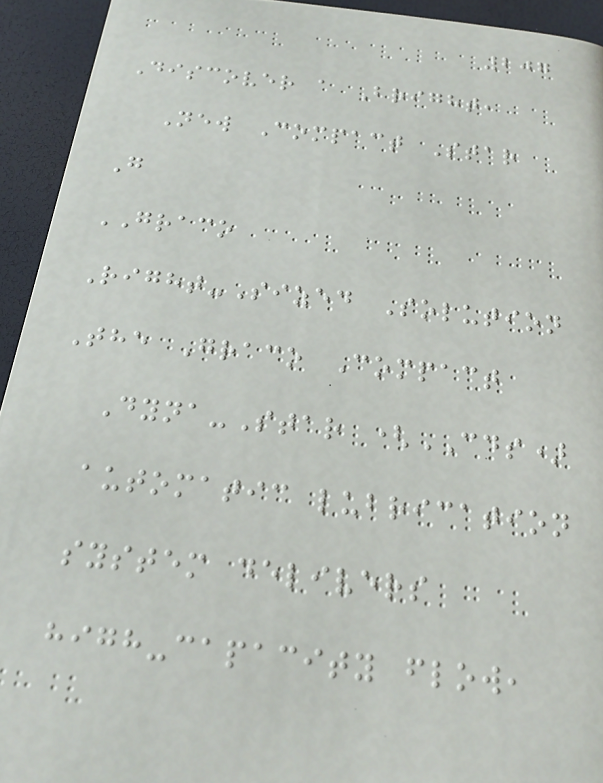207
Discover a Bright,
New Compact Star
G
GRACO
Right-Sized Solution
The Graco Compact
Dyna-Star (CDS)
automatic lubrication
system delivers
high-capacity flow,
